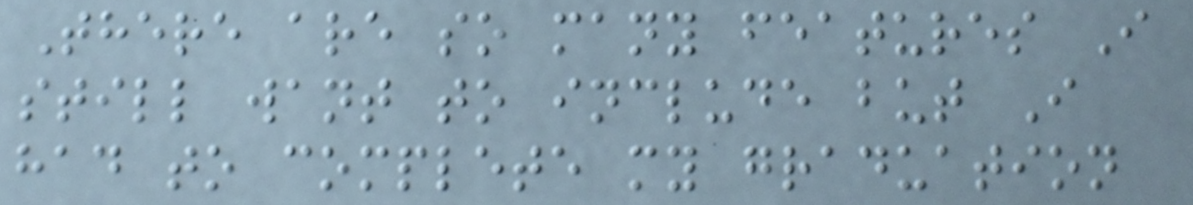There are so many features I
still want to include but I
had to complete my graduation
